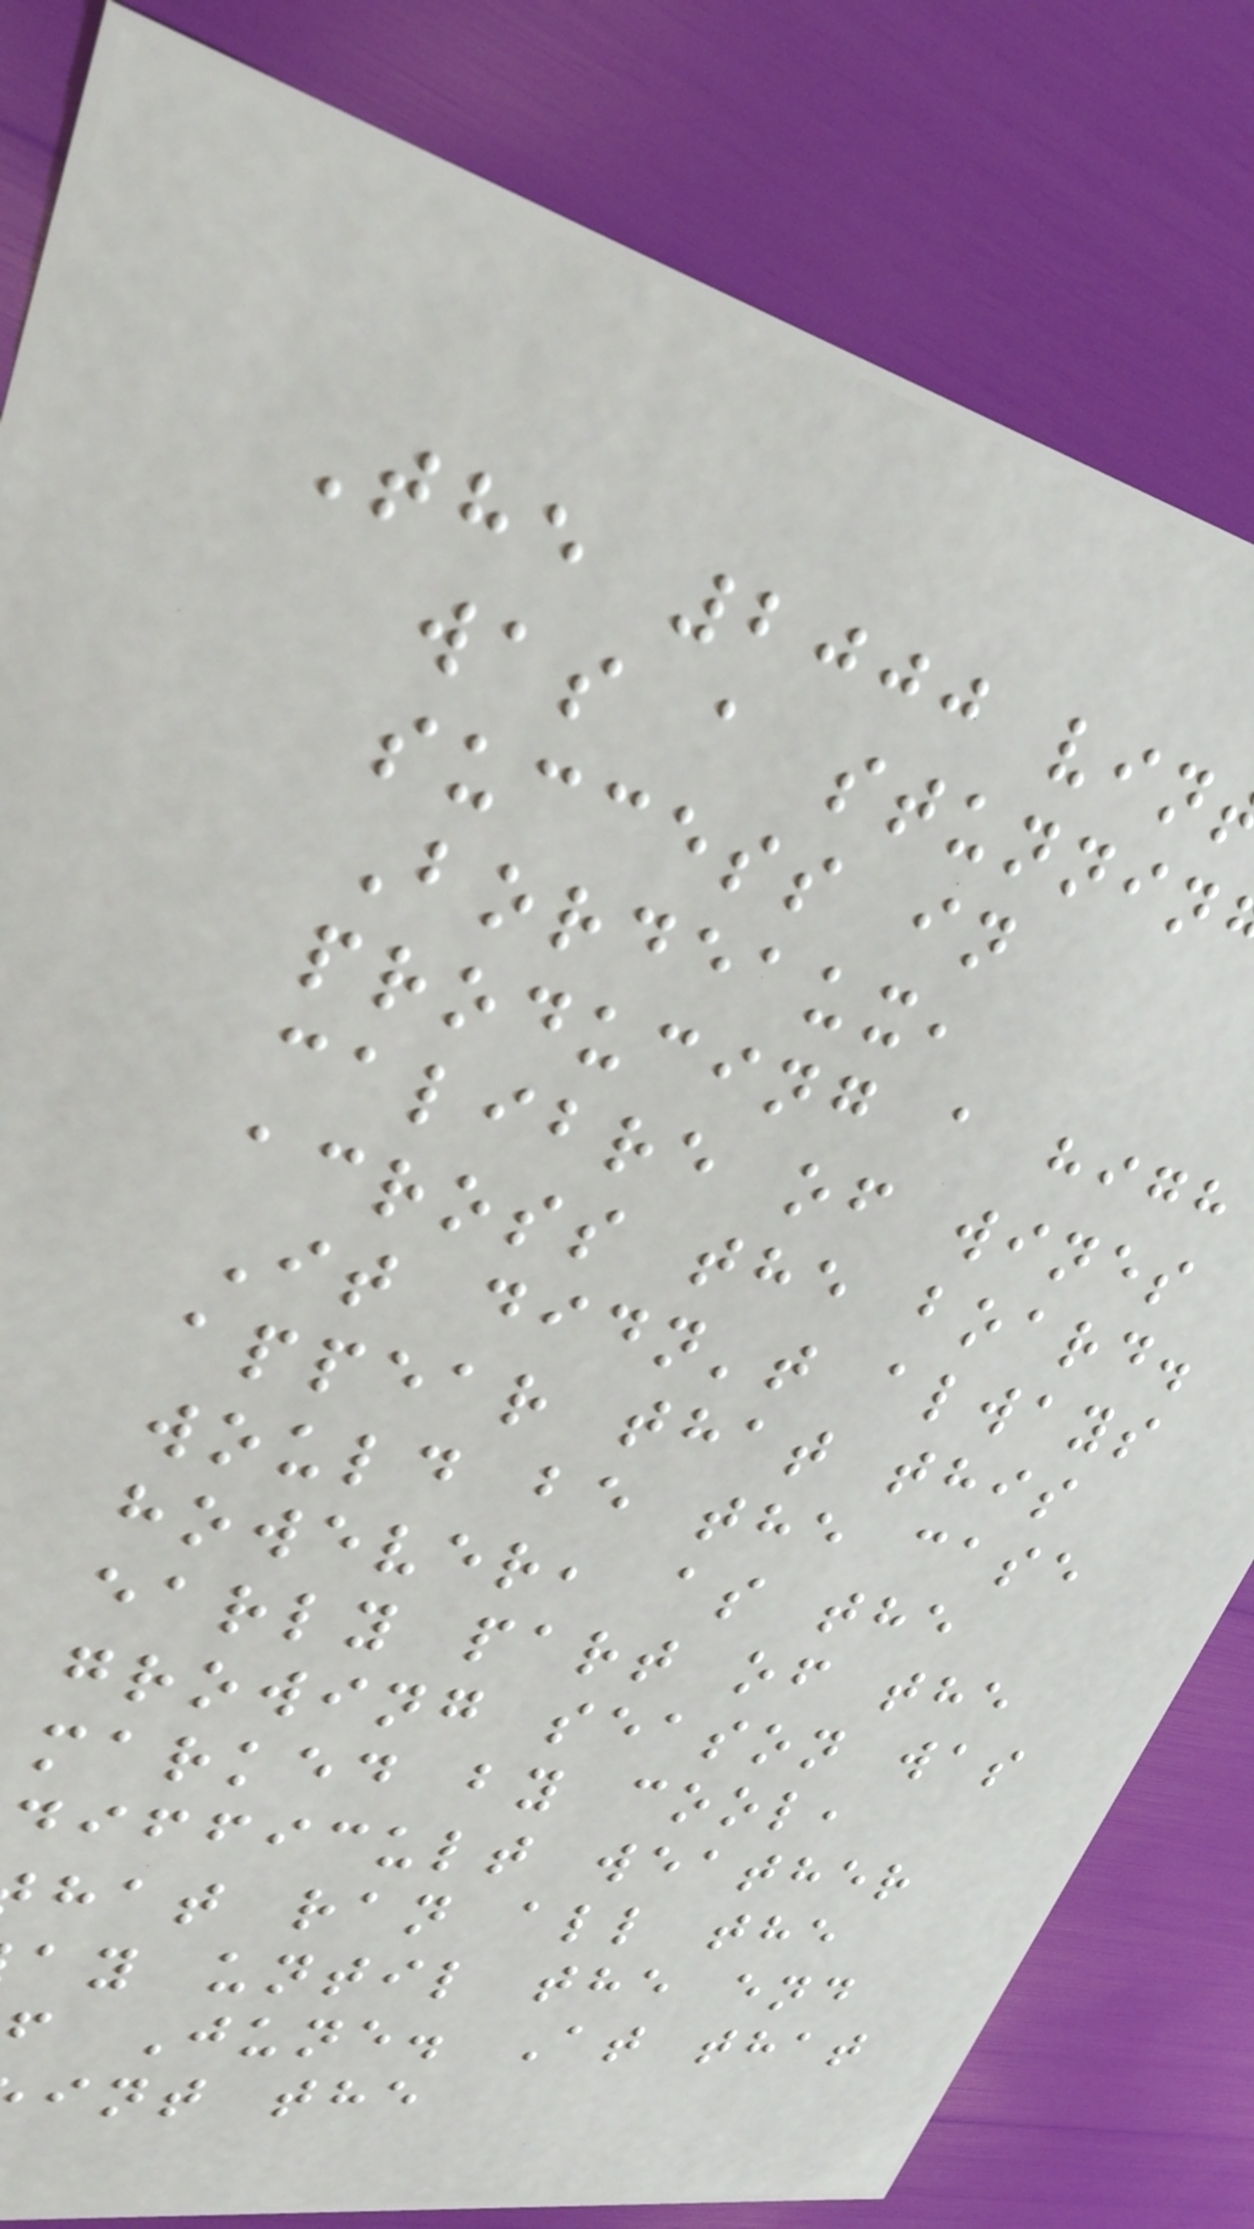The 2000 vin
was a stunnin
success in
Bordeaux,
producing a high
calibre of wines
across the board.
It didn't always
appear that this
would be the case
however, as the
early part of the
growing season was
marked by cool,
difficult weather
hat ran all the
ay until the end
f June. At that
int the
